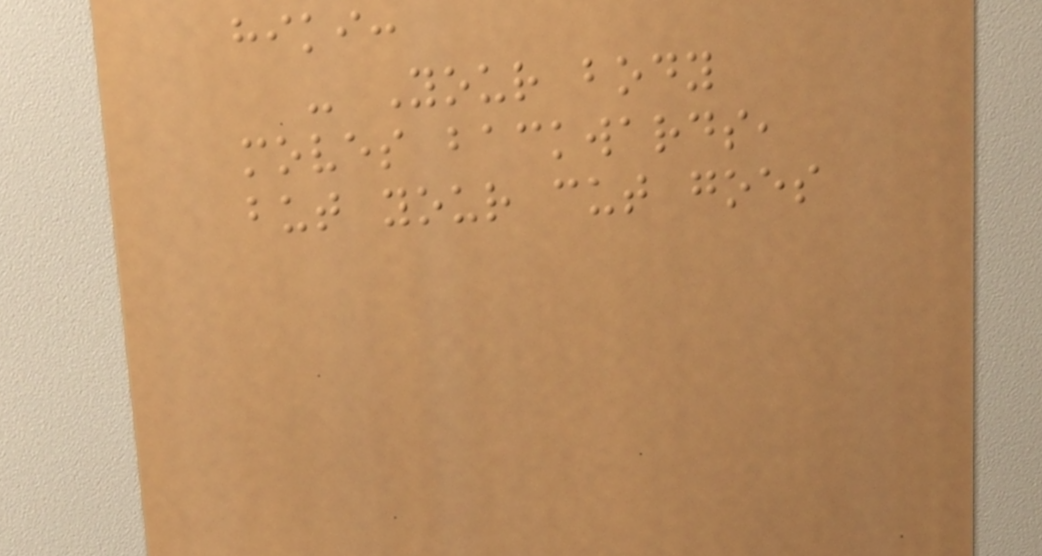hiki:
- Your body
moves backwards,
but your cut goes
